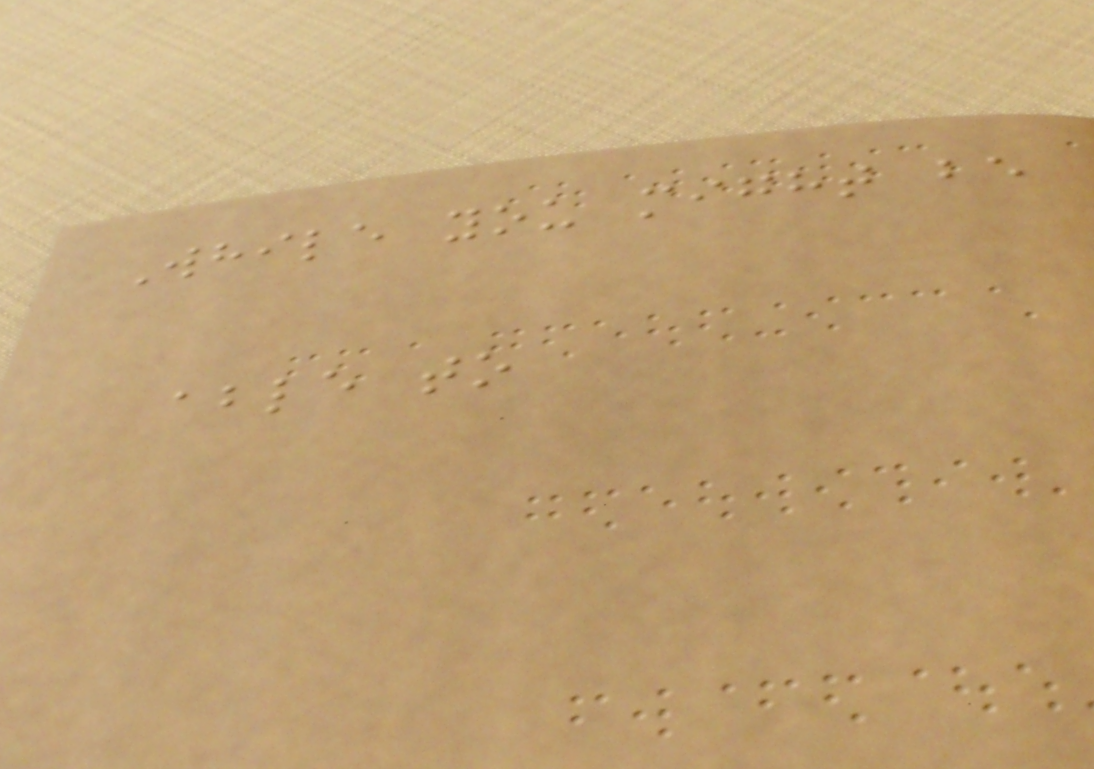While you might be
able to
